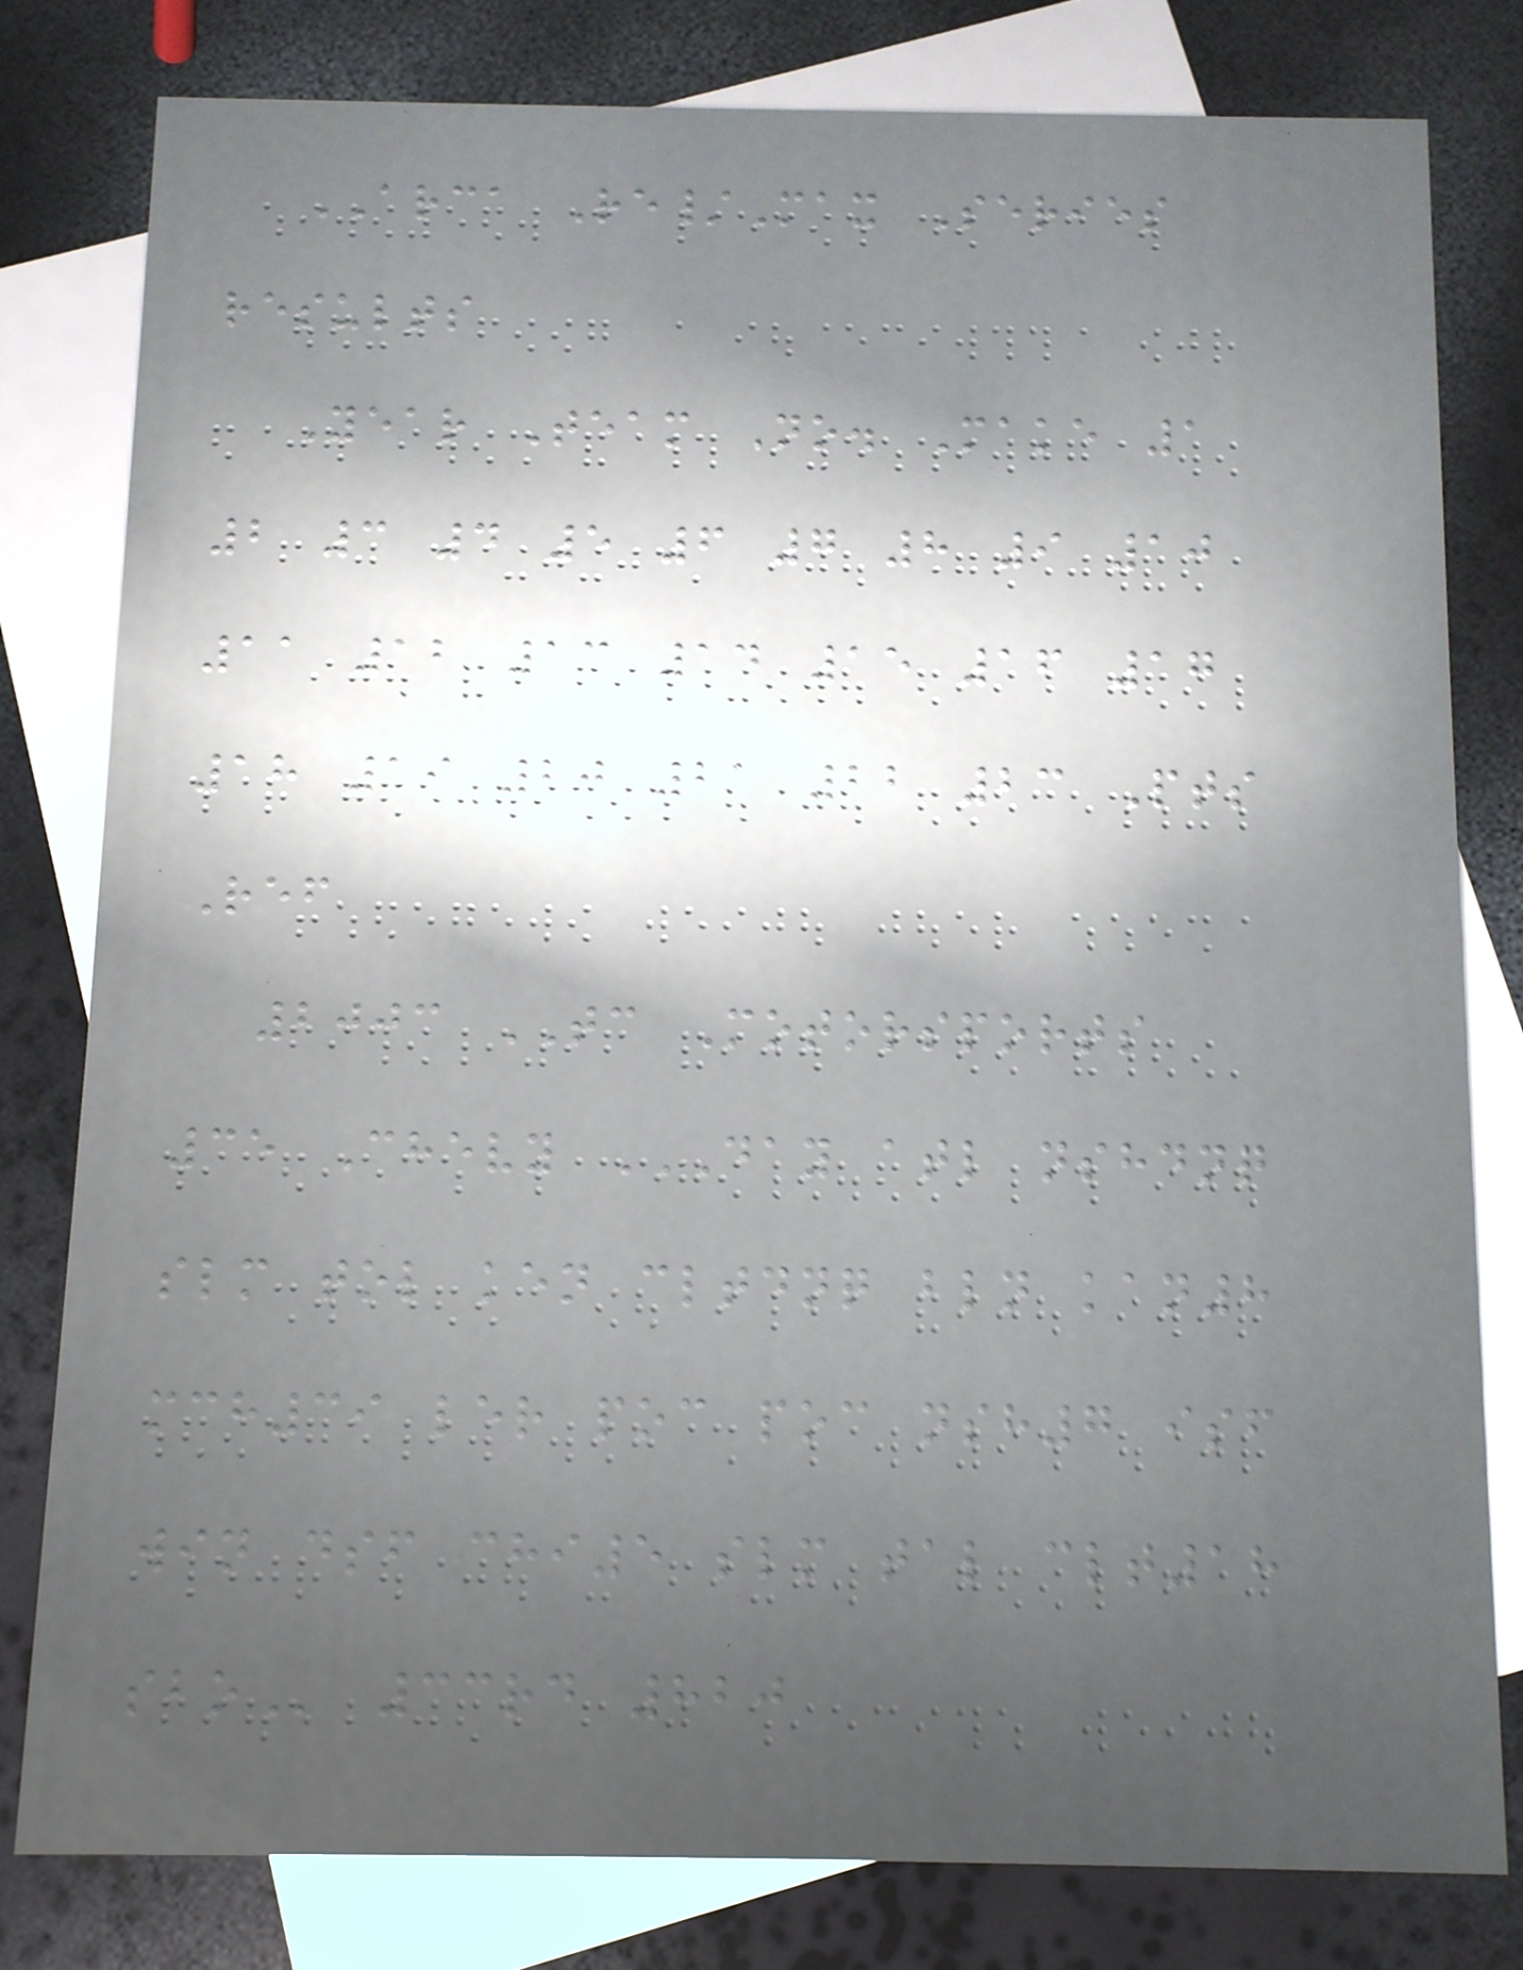ARCA Re/Max Series
results
Year Team No. Make 1
2 3 4 5 6 7 8 9 10
11 12 13 14 15 16 17
18 19 20 21 22 23 Pts
Ref
2003 TC Motorsports
35 Chevy DAY ATL NSHDNQ
SLM TOL KEN CLTDNQ BLN KAN8
MCH39 LER POC POC NSH7 ISF
WIN DSF CHI5 SLM TAL CLT18
SBO 33rd 820
